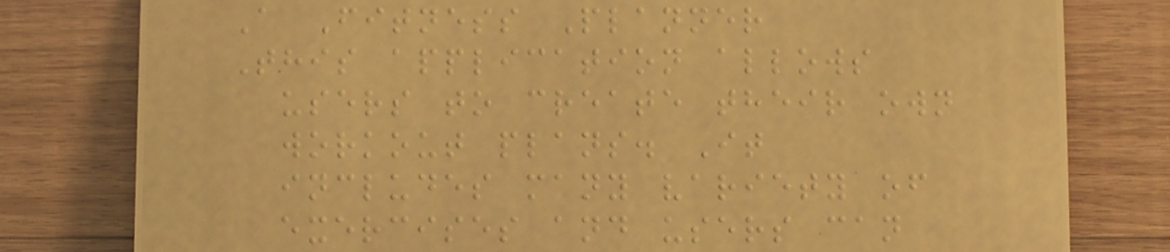A Fitness Planner
This application allows
users to create their own
workout plans. It
includes many variety of
exercises and users can
